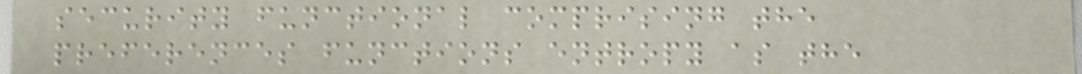security functional comprising the
preferences functions entropy as the
